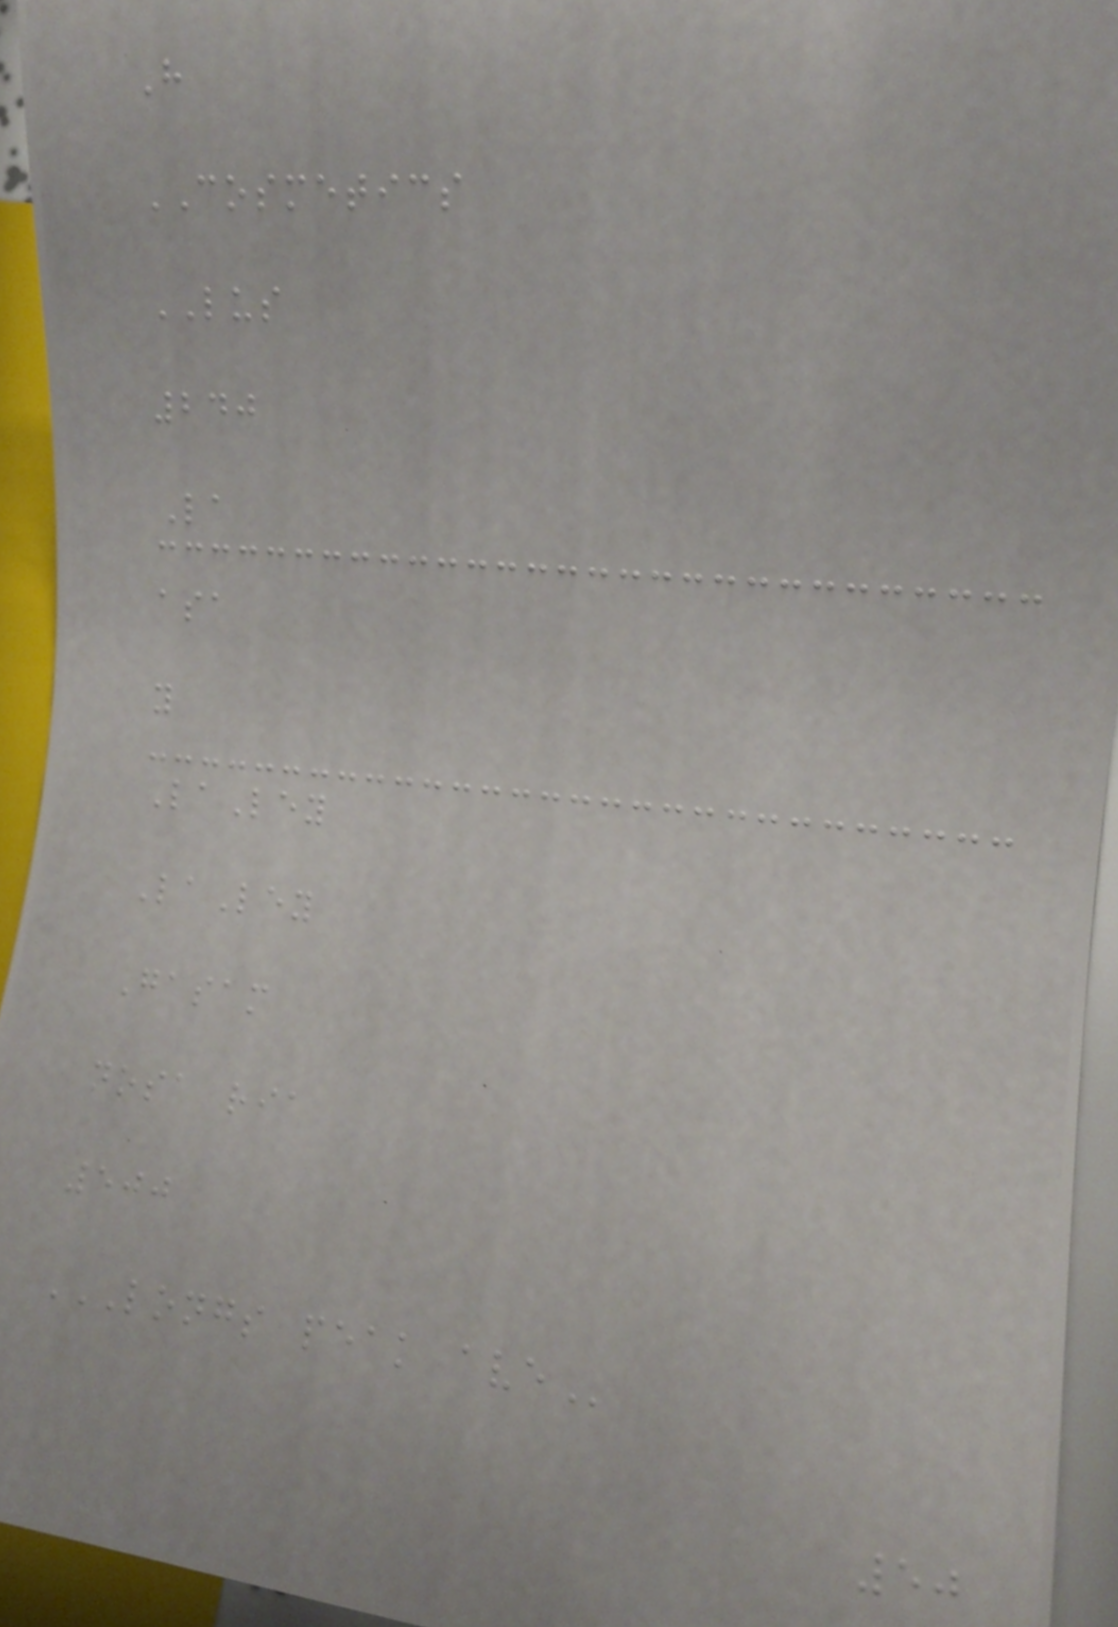H
COSMETICS
LUS
240
La
asa
y
LaLey
LaLey
Gasam
nosa ria
500
LONGS PEAK AVE
50
